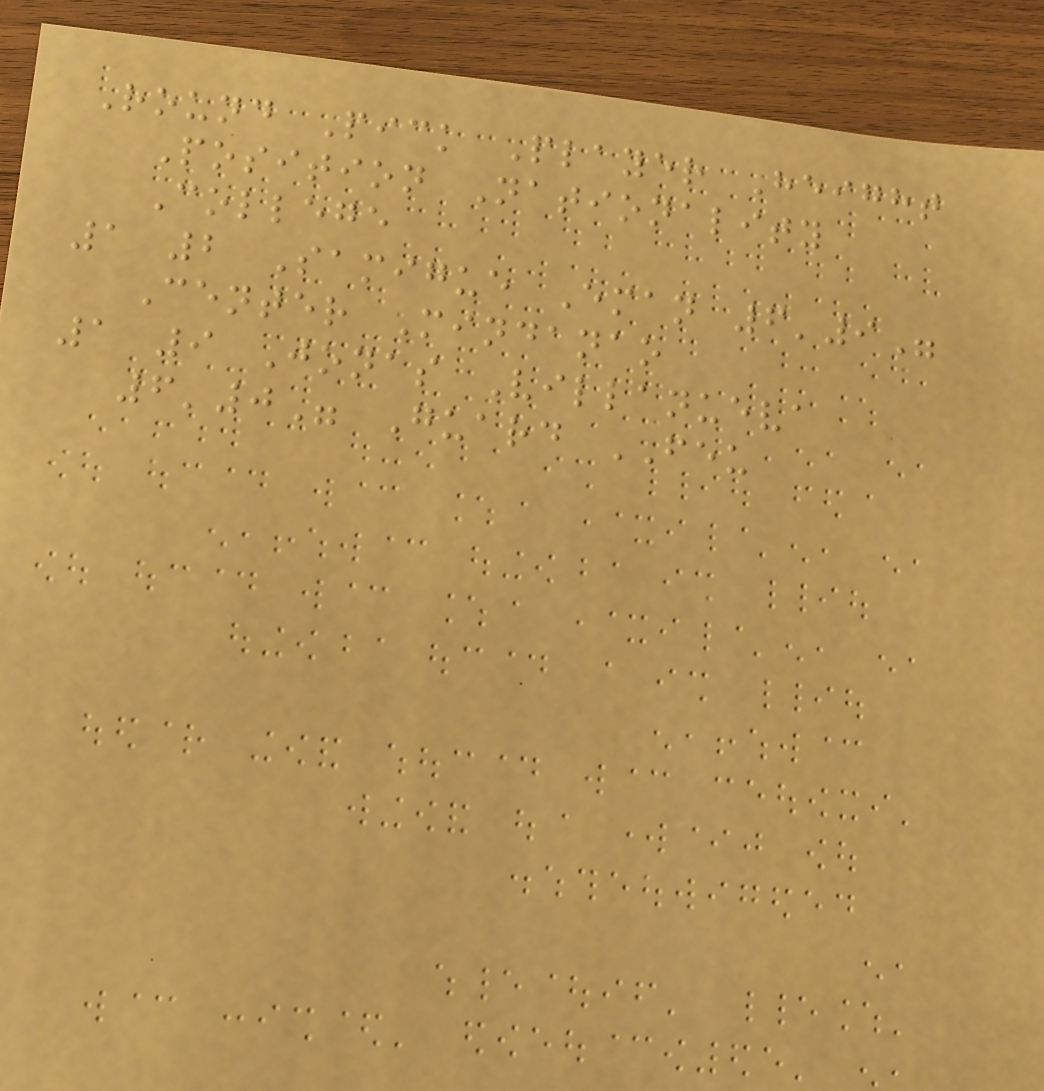Round Pick Player Height
Position Nationality
College
1 2 Samigue Eman 6'9"
Center Mindanao
1 9 Jonas Villanueva
6'0" Guard FEU
